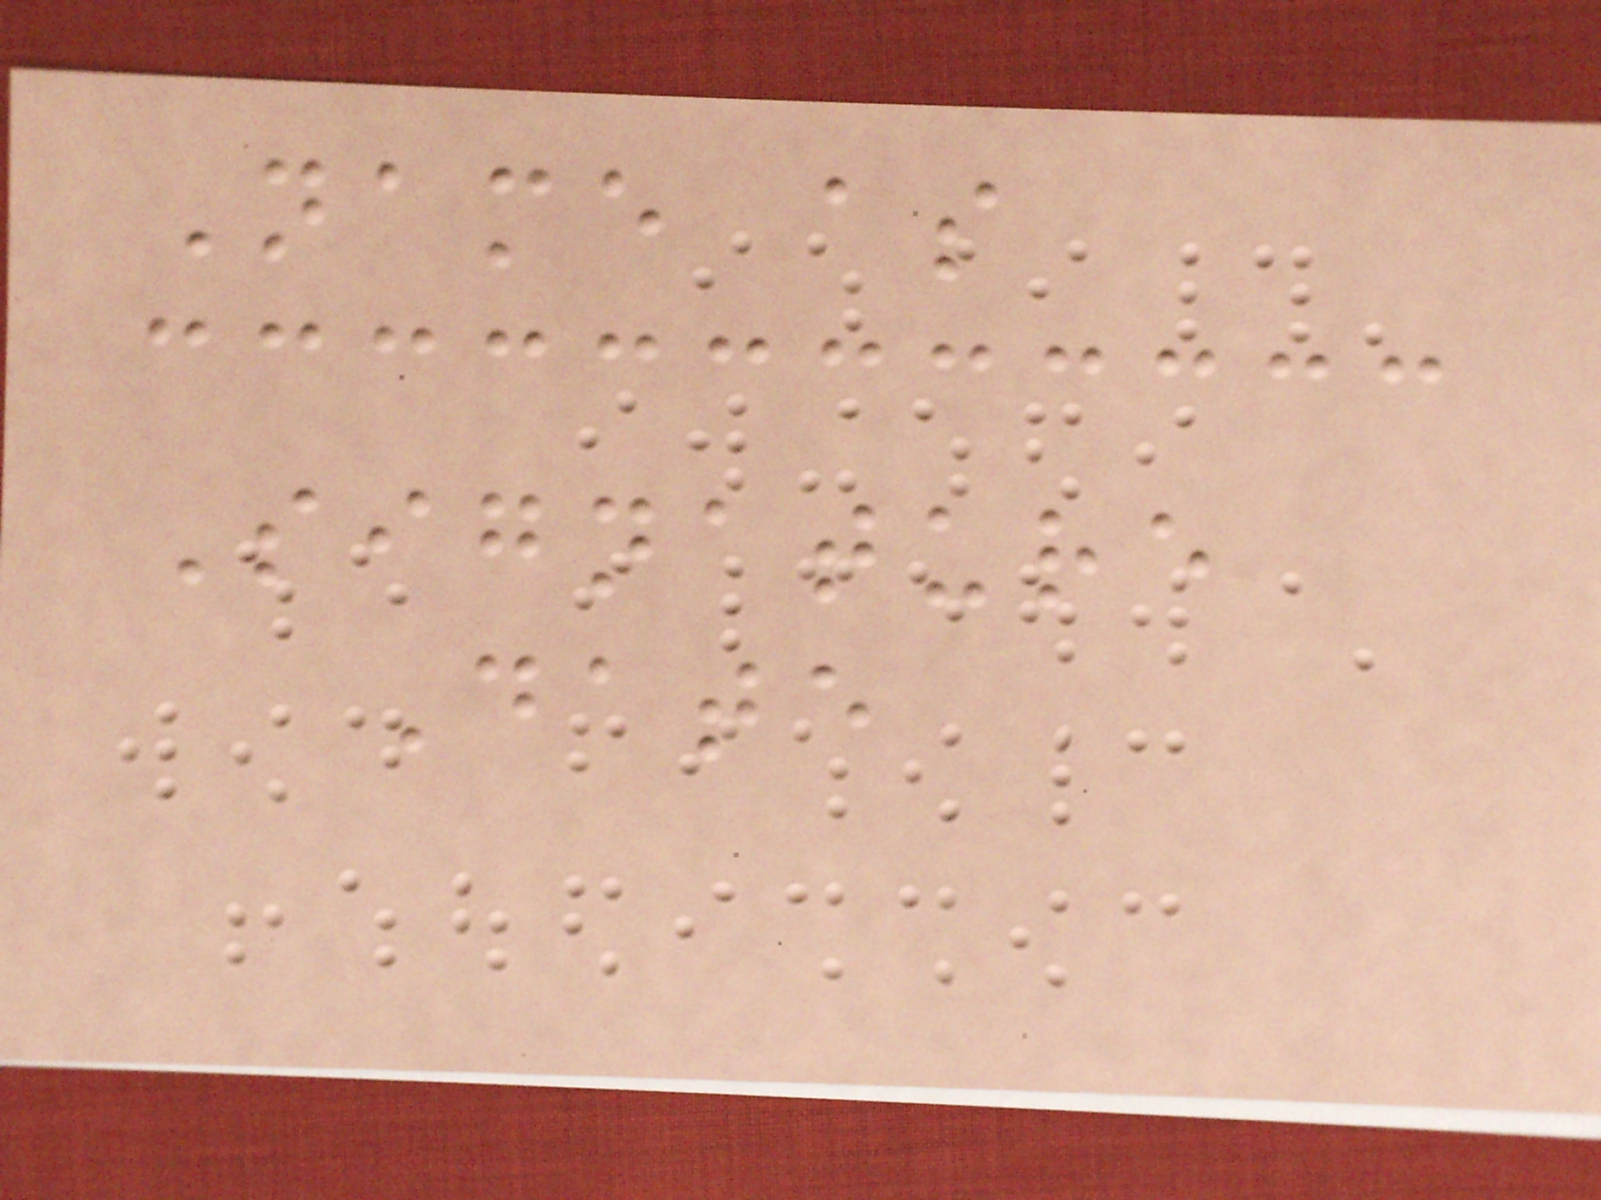Name as
Signature
Date
